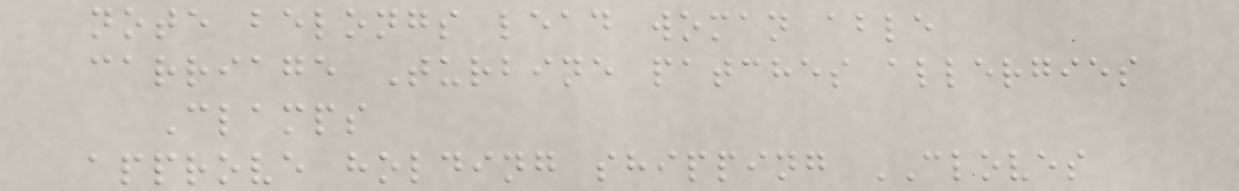note belongs lead woman able
carriage Turbine patches allergies
Clamps
approve holding shipping CLOVES
